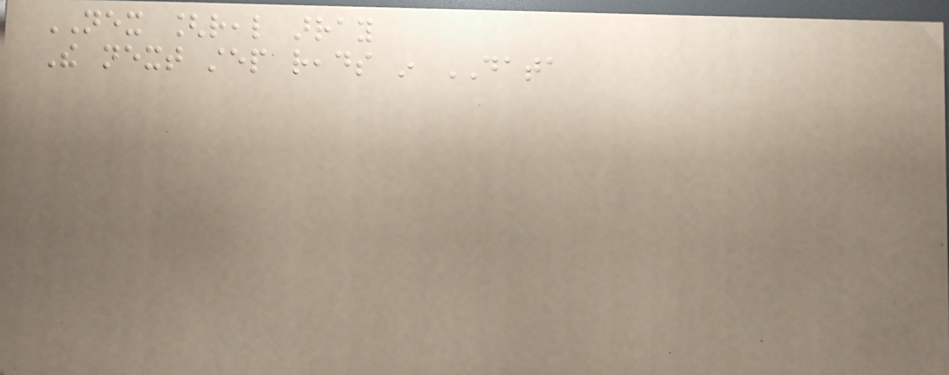NEX [real array
The next step reads in DATA
